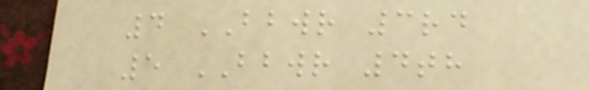4 BBWR 3rd
5 BBWR 4th
